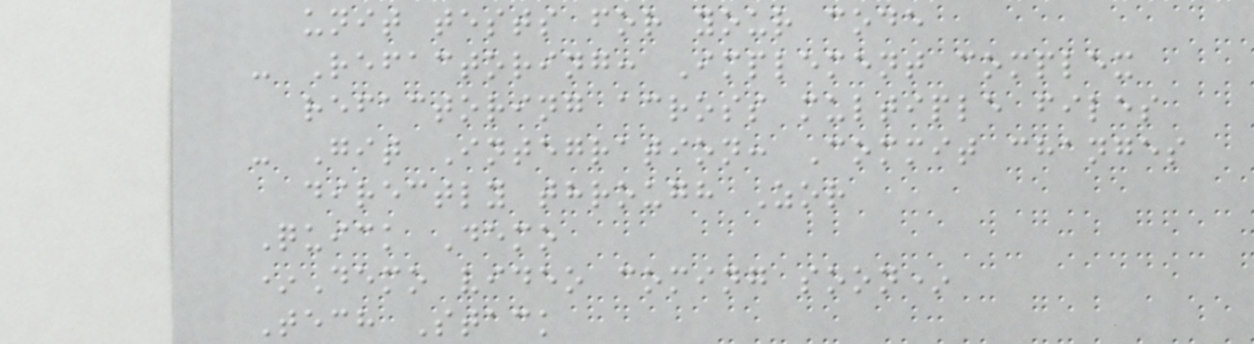unit tests for your code
- Refactoring: Implement complex
refactoring across multiple files
- Git Integration: Commit changes
directly through Zor
Quick Demo
*Demo video coming soon*
Tech Stack
